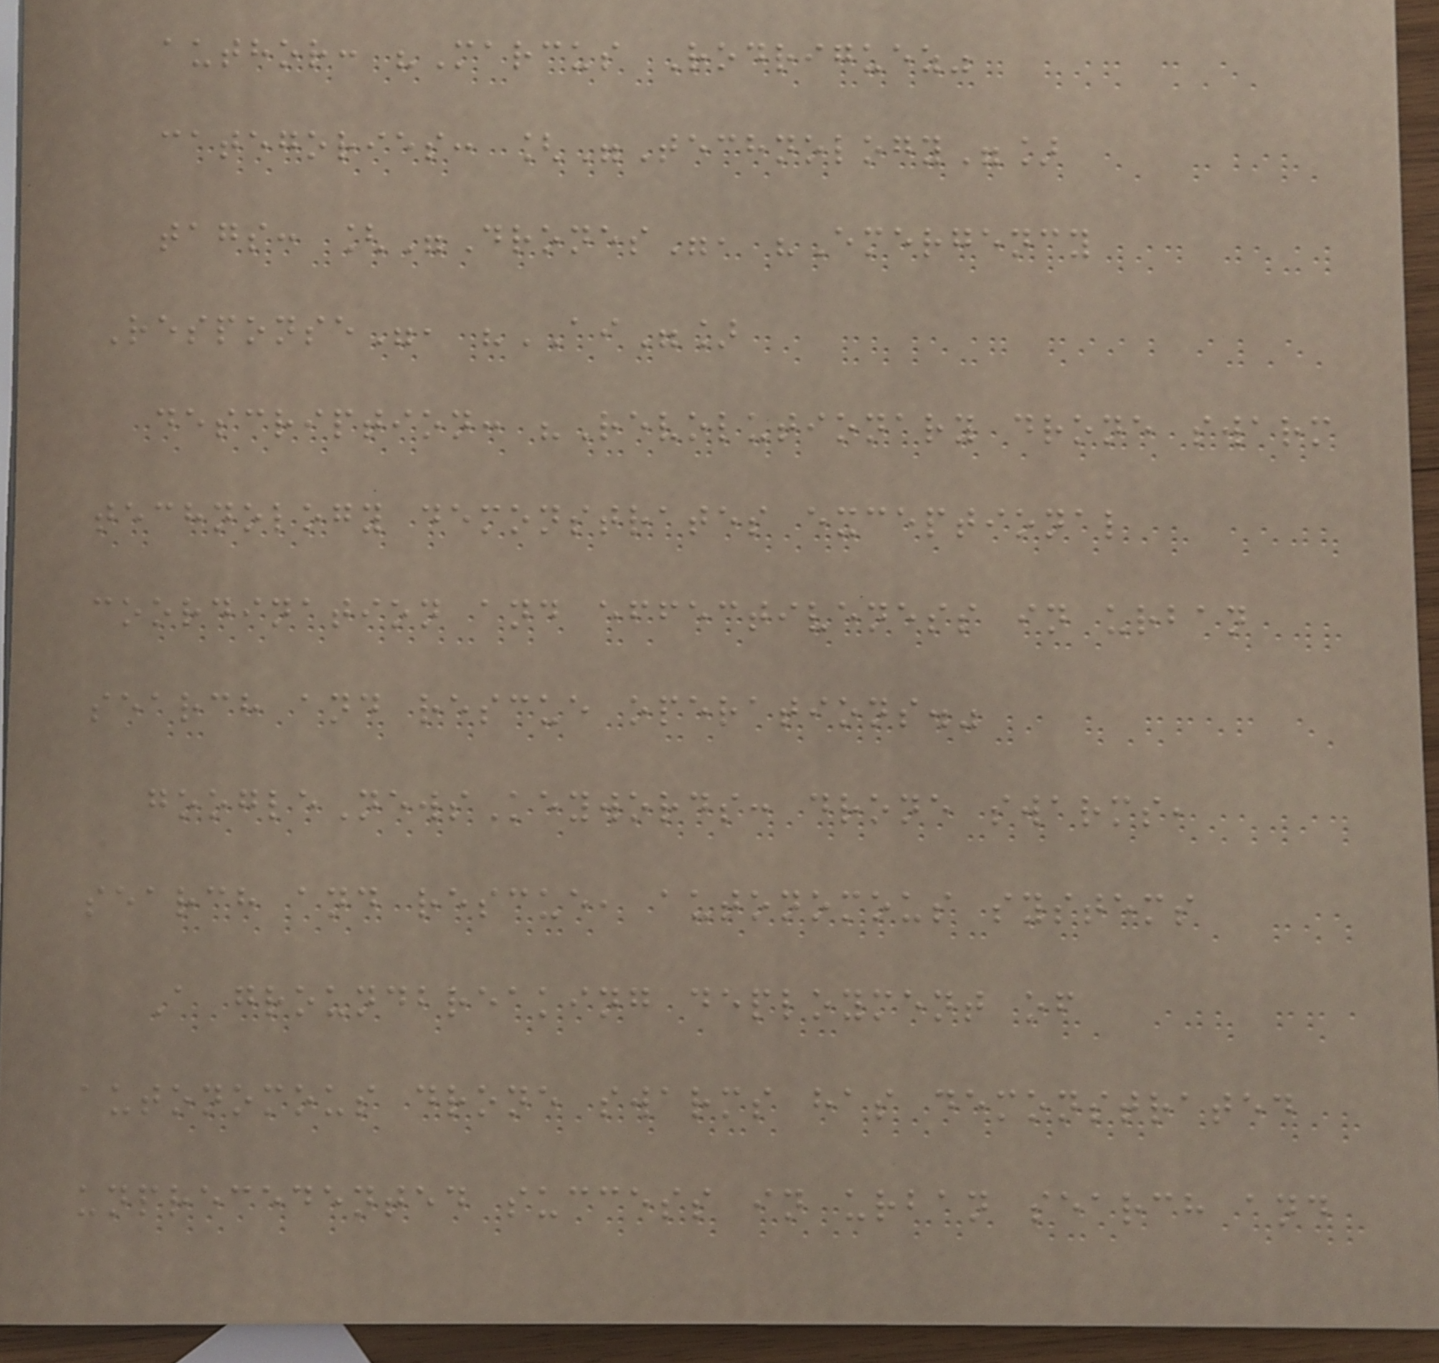author: "Marcus Rodriguez"
categories: ["Technology"]
tags: ["Drones", "Emergency
Response", "AI"]
description: "Revolutionary drone swarm
technology demonstrates exceptional
coordination and effectiveness in urban
search and rescue operations."
googleNewsKeywords: drone swarms,
search and rescue, autonomous systems
A groundbreaking deployment of
autonomous drone swarms has demonstrated
unprecedented success in urban search and
